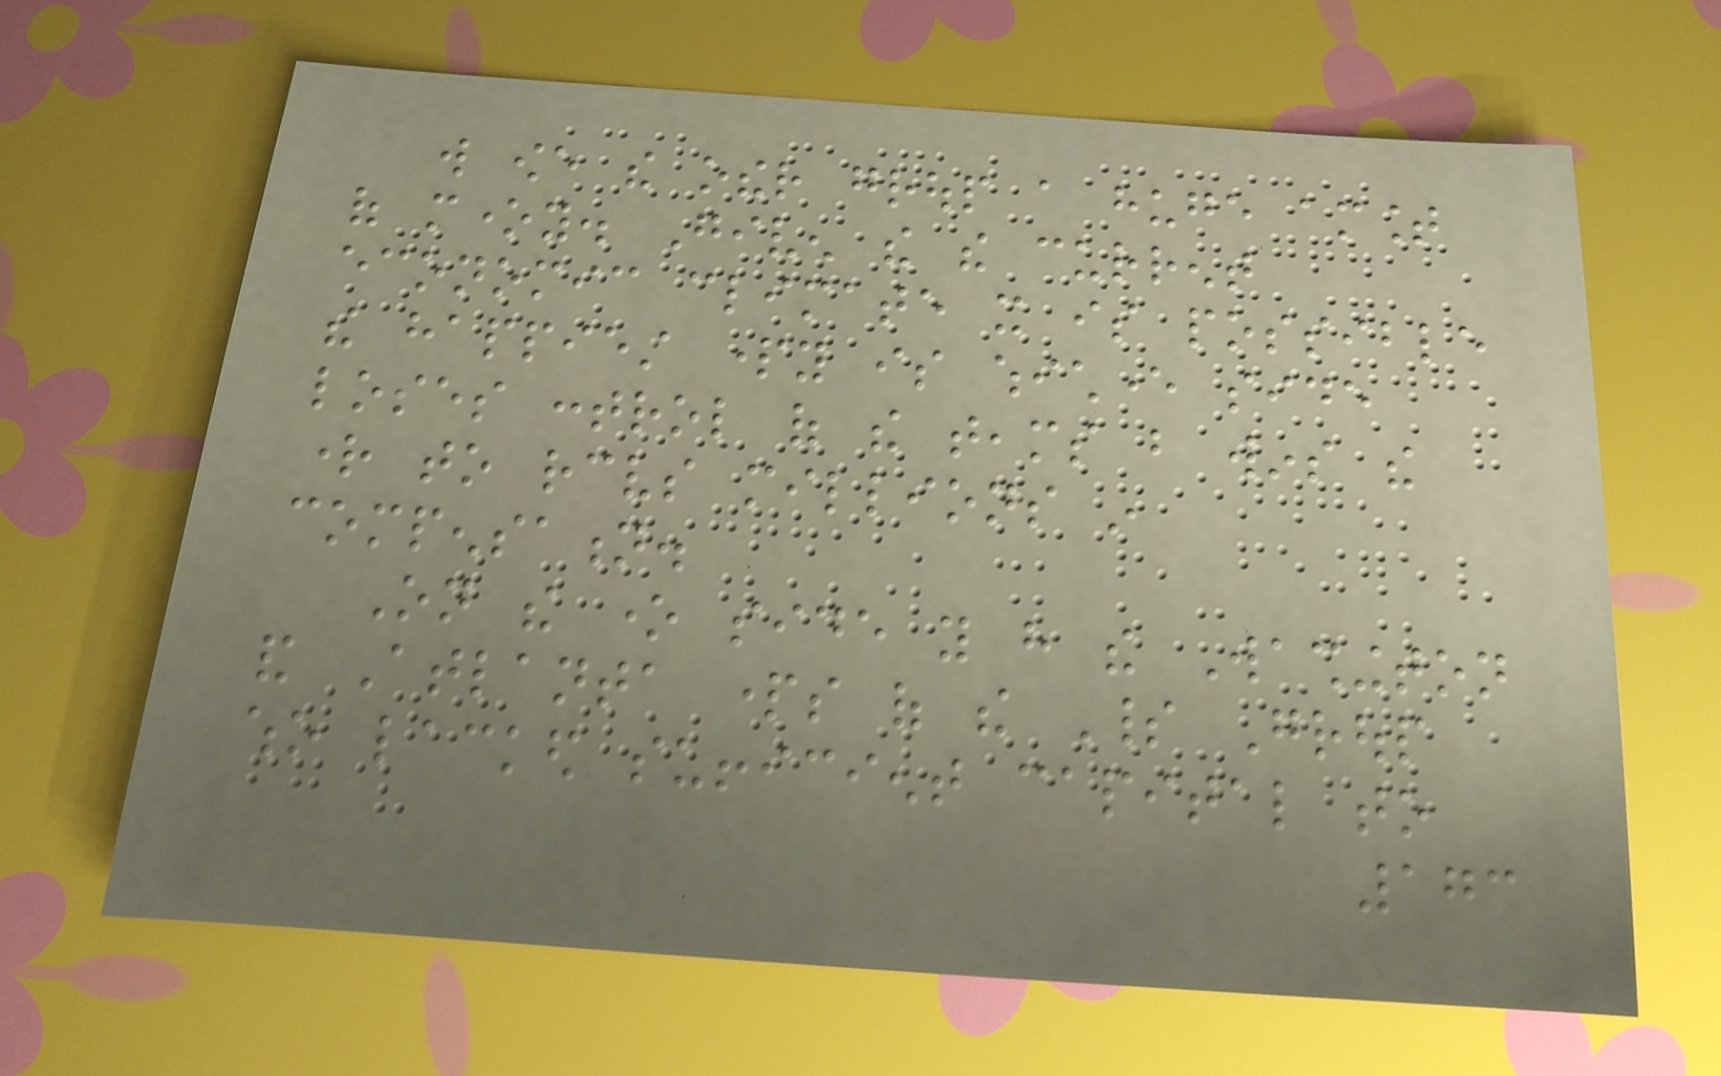will owe the other group a huge amount
of money. Given the the current
economic climate it is possible
the happiest party is whichever side
loses control of the teams but wins the
right to receives millions in
compensation.
On the one side you have the Washington
and Atlanta parts of the Spirit Group
who lacked sufficient capital to
173
